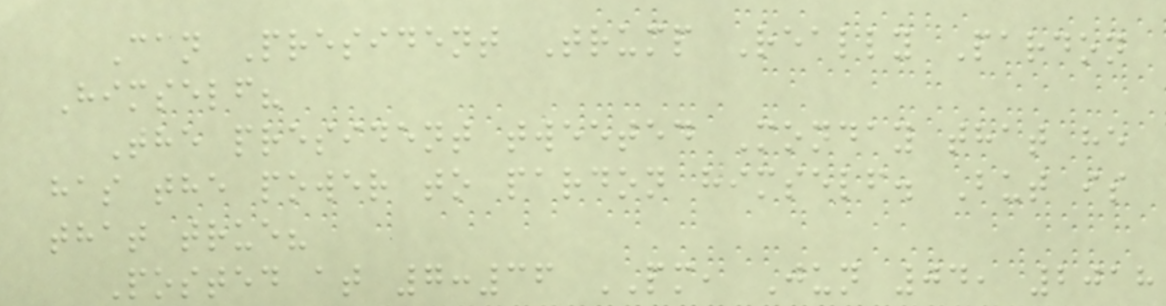Can President Trump Really Pardon
Himself?
The president tweeted Monday that he
has the power to pardon himself. But is
that true?
Posted at 7:36 PM, Jun 04, 2018
